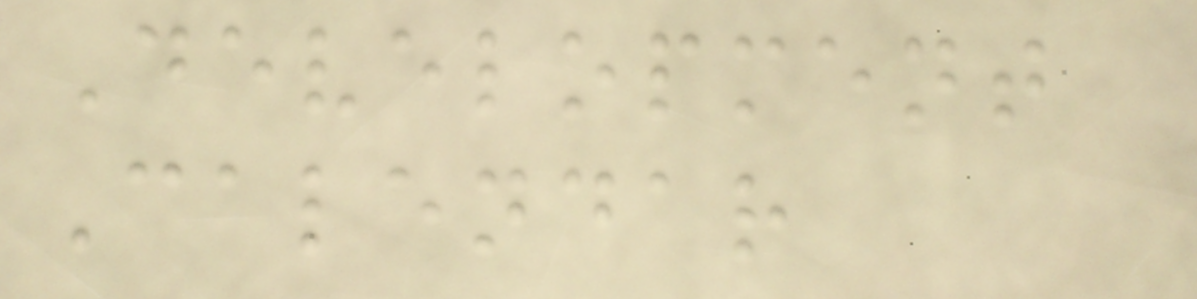Development
Calendar
